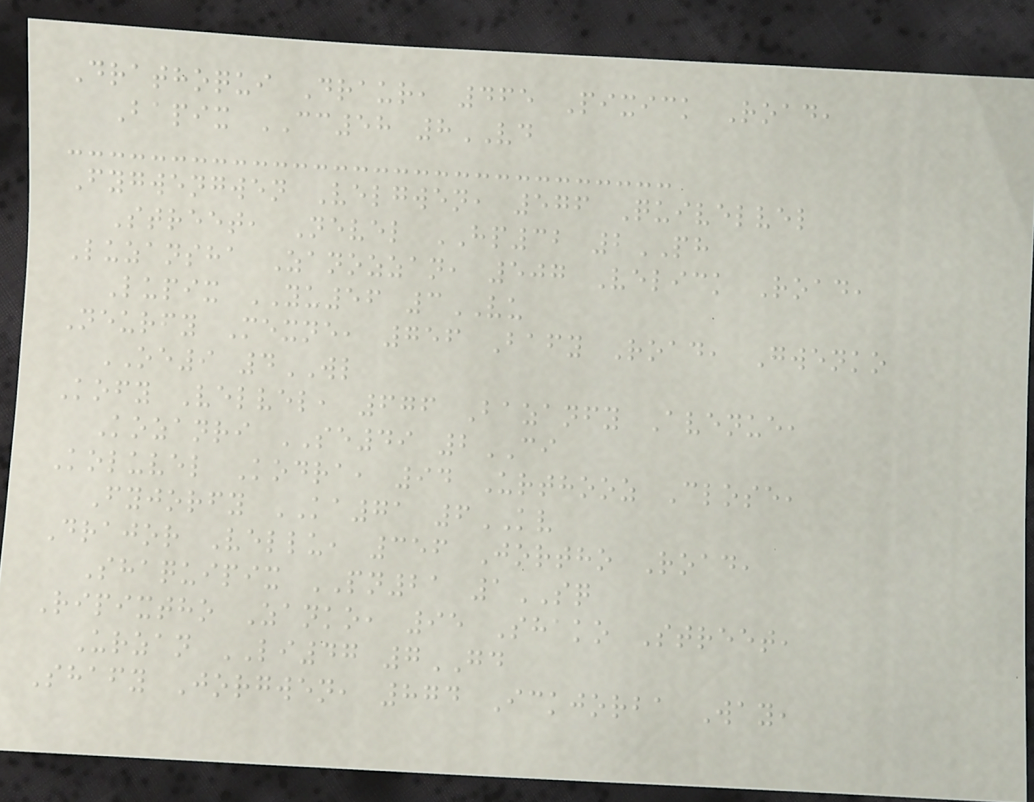Drathoqui Draur, 465 Pixick Road,
Bapix CC58 8VD
Fygwengwen Velgwen, 576 Quivelvel
Street, Nevel HP32 2PH
Luzansha Zanozzan, 507 Velick Road,
Lupix YU56 3VU
Neurfy Mexne, 756 Bafy Road, Gwenko
OE9 4WL
Kofy Velvel, 676 Bazanfy Avenue,
Kozanri SE49 2CI
Koluvel Kodra, 94 Urthooz Close,
Fyjorfy KA71 6KV
Drajor Vellu, 356 Jortho Road,
Shaquipix PN21 1SQ
Ripixtho Zanko, 95 Shako Street,
Urzan LI47 7GD
Shafy Jorgwen, 874 Ickjorba Way,
